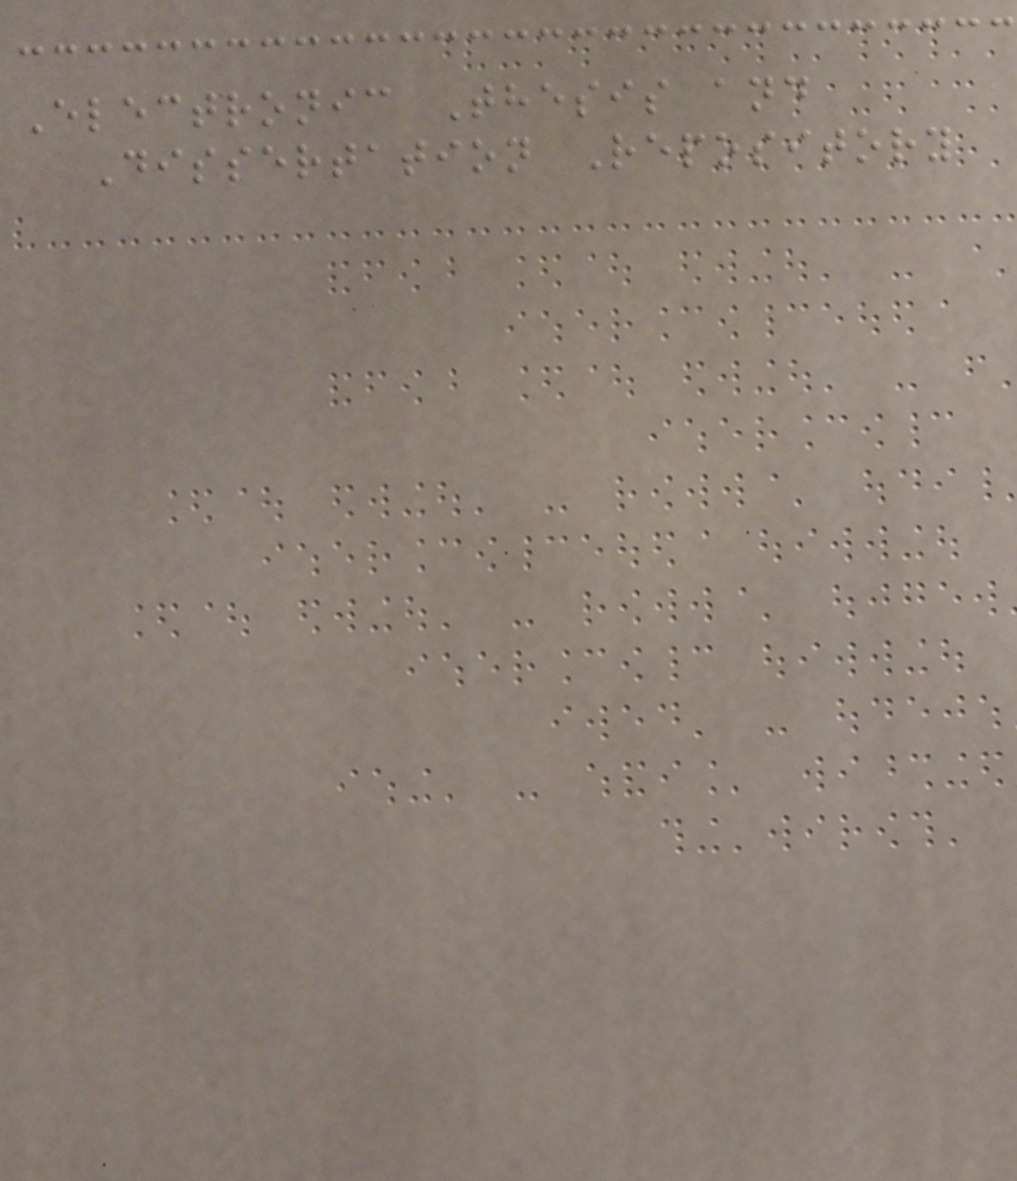Electronic Thesis and
Dissertation Repository
